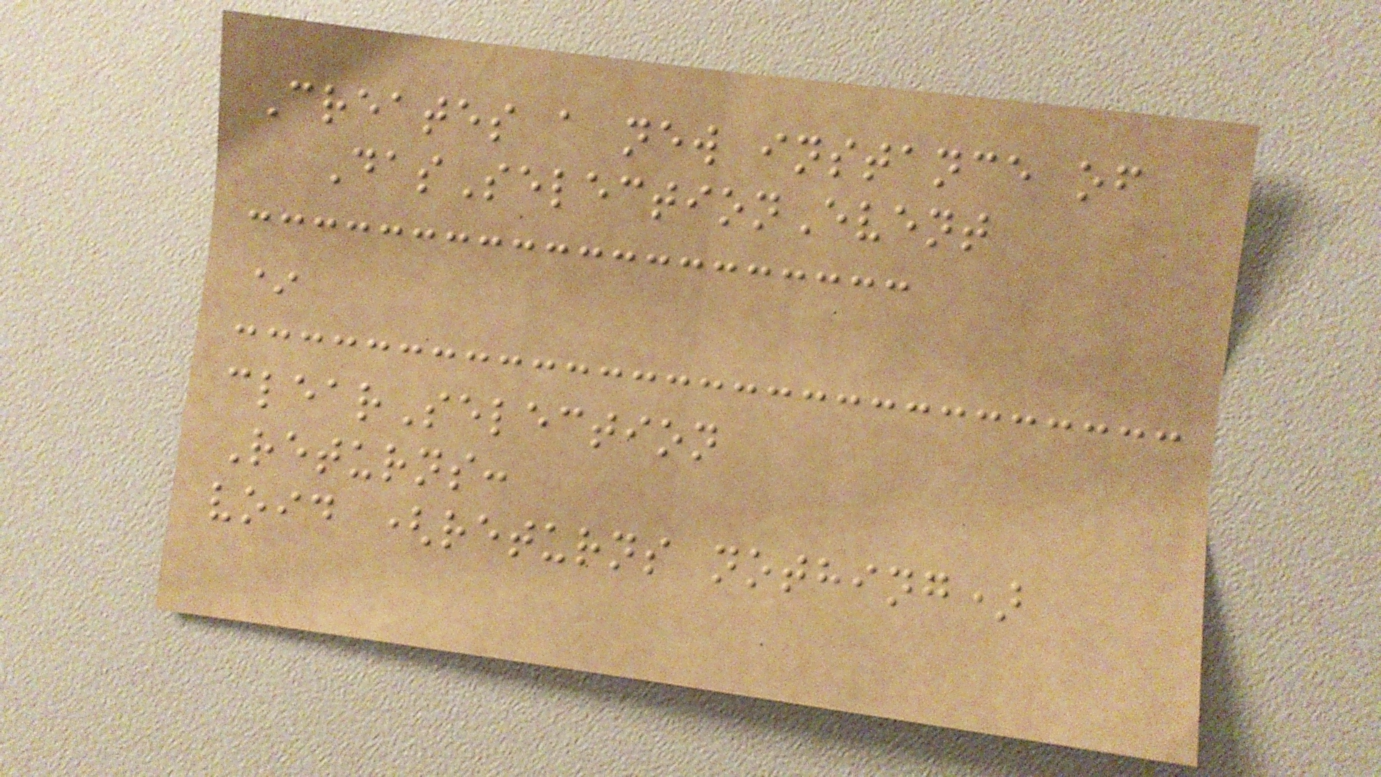Creates a new instance of
DasSelectionEvent
*
clearSelection
Returns:
void (returns nothing)
